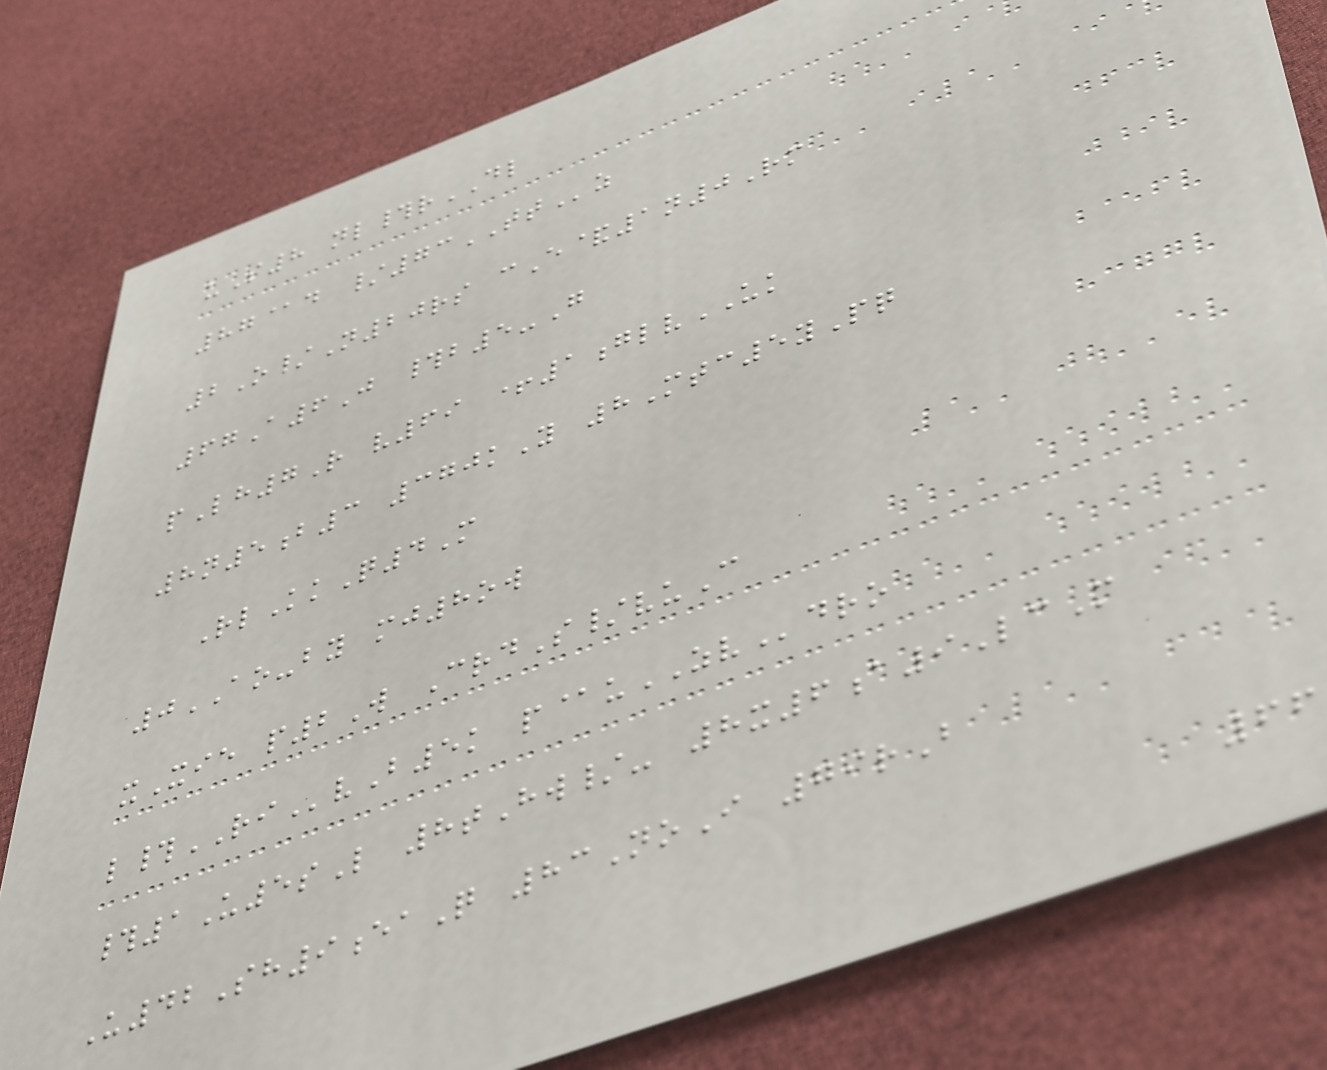uS8 nl#rDL
87@d /73TTz
2O/N20rs cE&1n0Rm
67A6J #b5-G
pLh7R v69 +1glvUK
8n5b3 370kY 8Mtc5yPq
RlKkQ4M
0AO-by mj8ow
xXie p2W CrdS/vuC
l#RIvB5k p@uZVdro
#1U5sL 8tHw/- 8x6a9LcM
U42Sh9eaQ 83NoI 79rB
66
